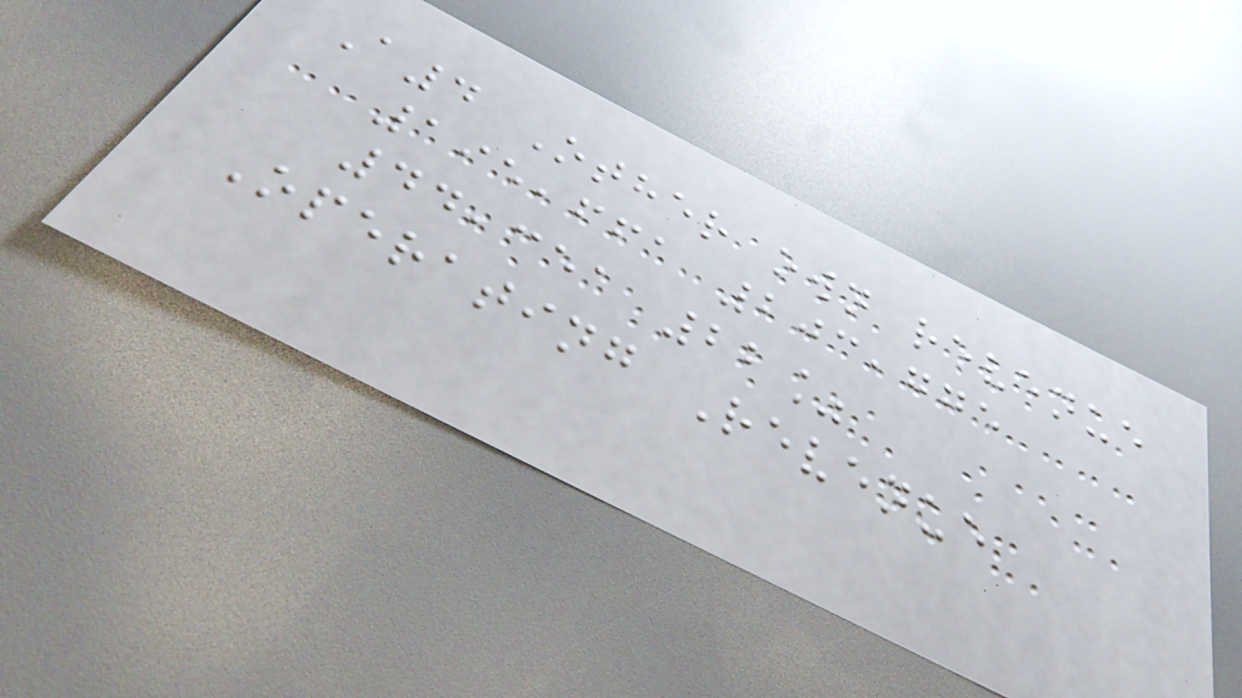A4 Other own revenue
195,661 203,775
44,351 22%
Operating Revenue
